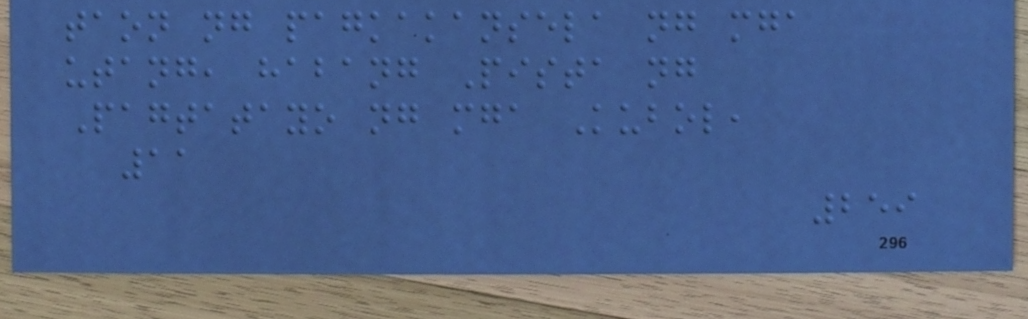taon ng pagkakansela ng mga
utang, habang Pista ng
Pagtatayo ng mga Kubol,
11
259
